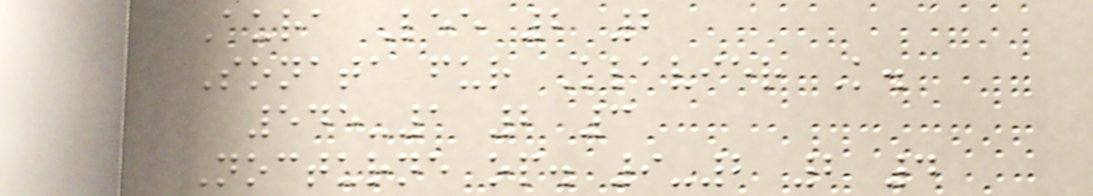Aura Lee 2 2
Sonata fur Klavier K.
545-1 2 3
Nocturne op. 9-2 2 4
